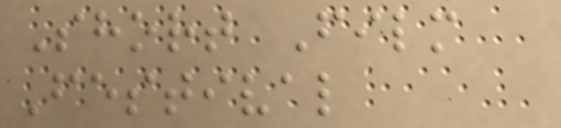Short Film
Festival
